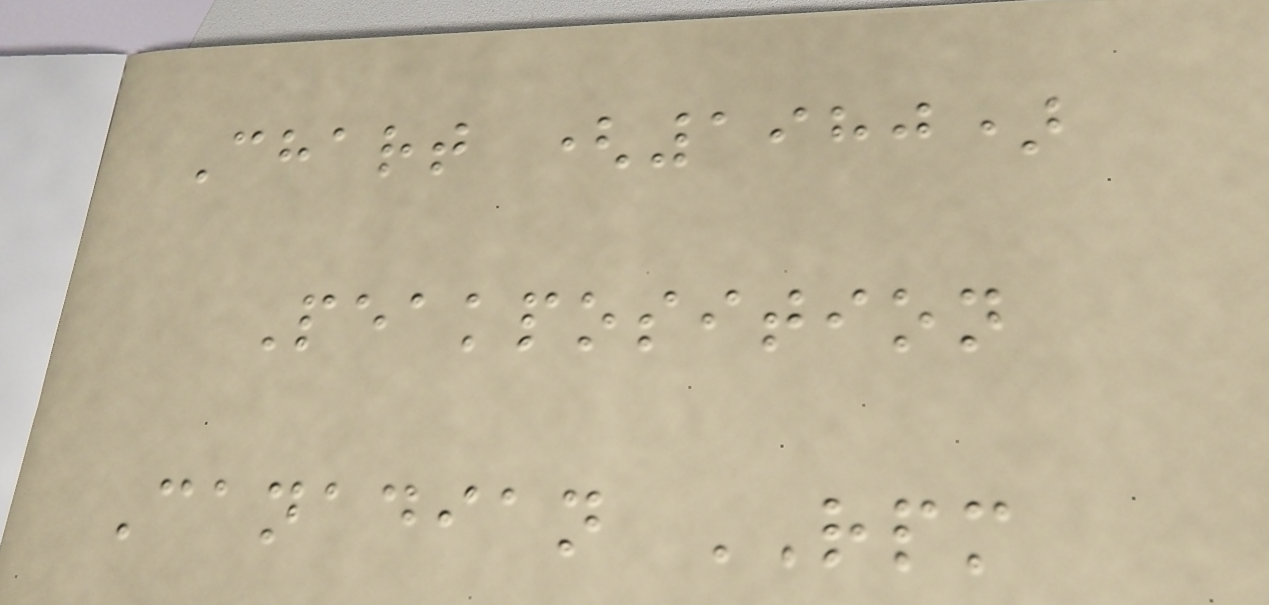Chart (1980)
Peakposition
Canadian RPM
